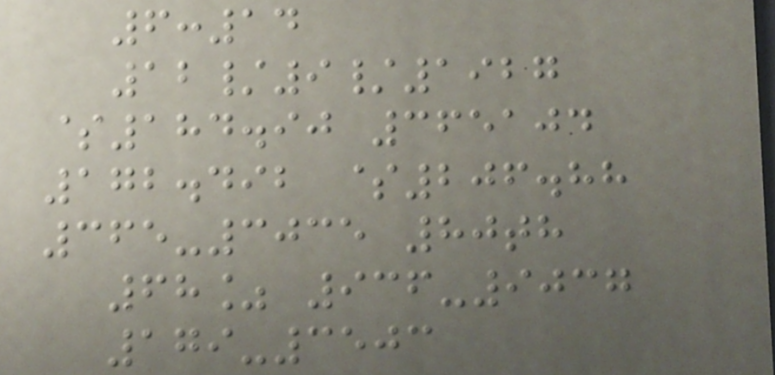6:14
12/9/1927
$184.90 365104
172.492 $206.88
365-3035 80th
68% 936-9037
179-3503
